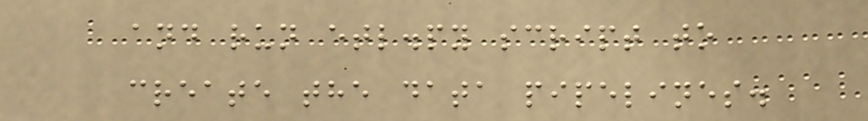and run etl.py script to
create the data pipelines.
